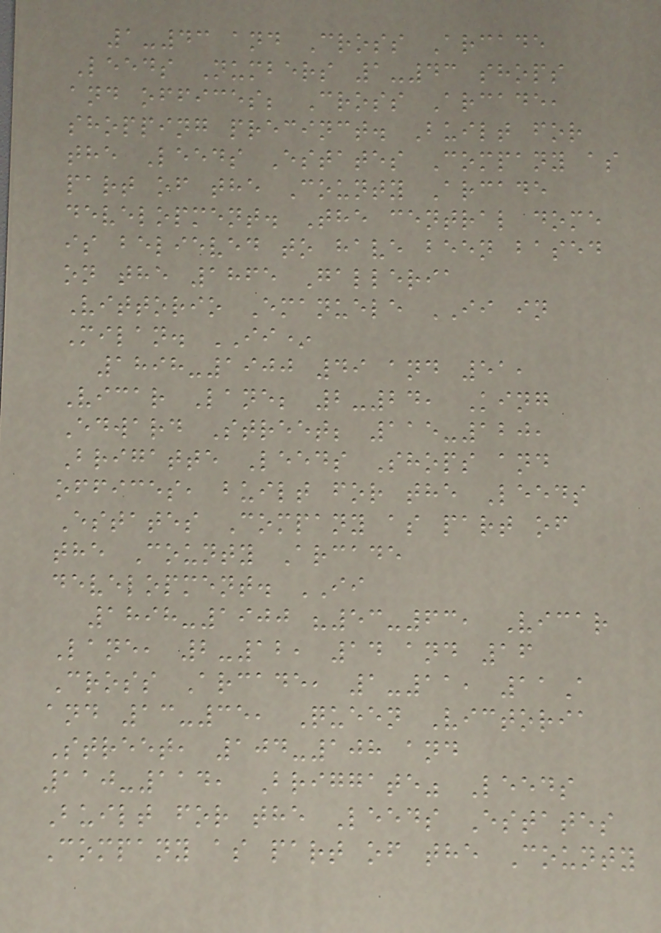1-43 and Cross Arcade
Leeds Numbers 1-43 shops
and offices; Cross Arcade,
shopping precinct. Built for
the Leeds Estates Company as
part of the County Arcade
development. The central dome
is believed to have been based
on the 1865 Galleria
Vittorio Emanuele II in
Milan. II*
1898-1900 49 and 51,
Vicar Lane; 2-24, King
Edward Street; 115-120,
Brigatte Leeds Shops and
offices, built for the Leeds
Estates Company as part of
the County Arcade
development. II
1898-1900 "53-63, Vicar
Lane, 2-12, 14 and 16
Cross Arcade, 1-11, 11A
and 13-35, Queen Victoria
Street, 104-108 and
110-114, Briggate" Leeds
Built for the Leeds Estates
Company as part of the County
